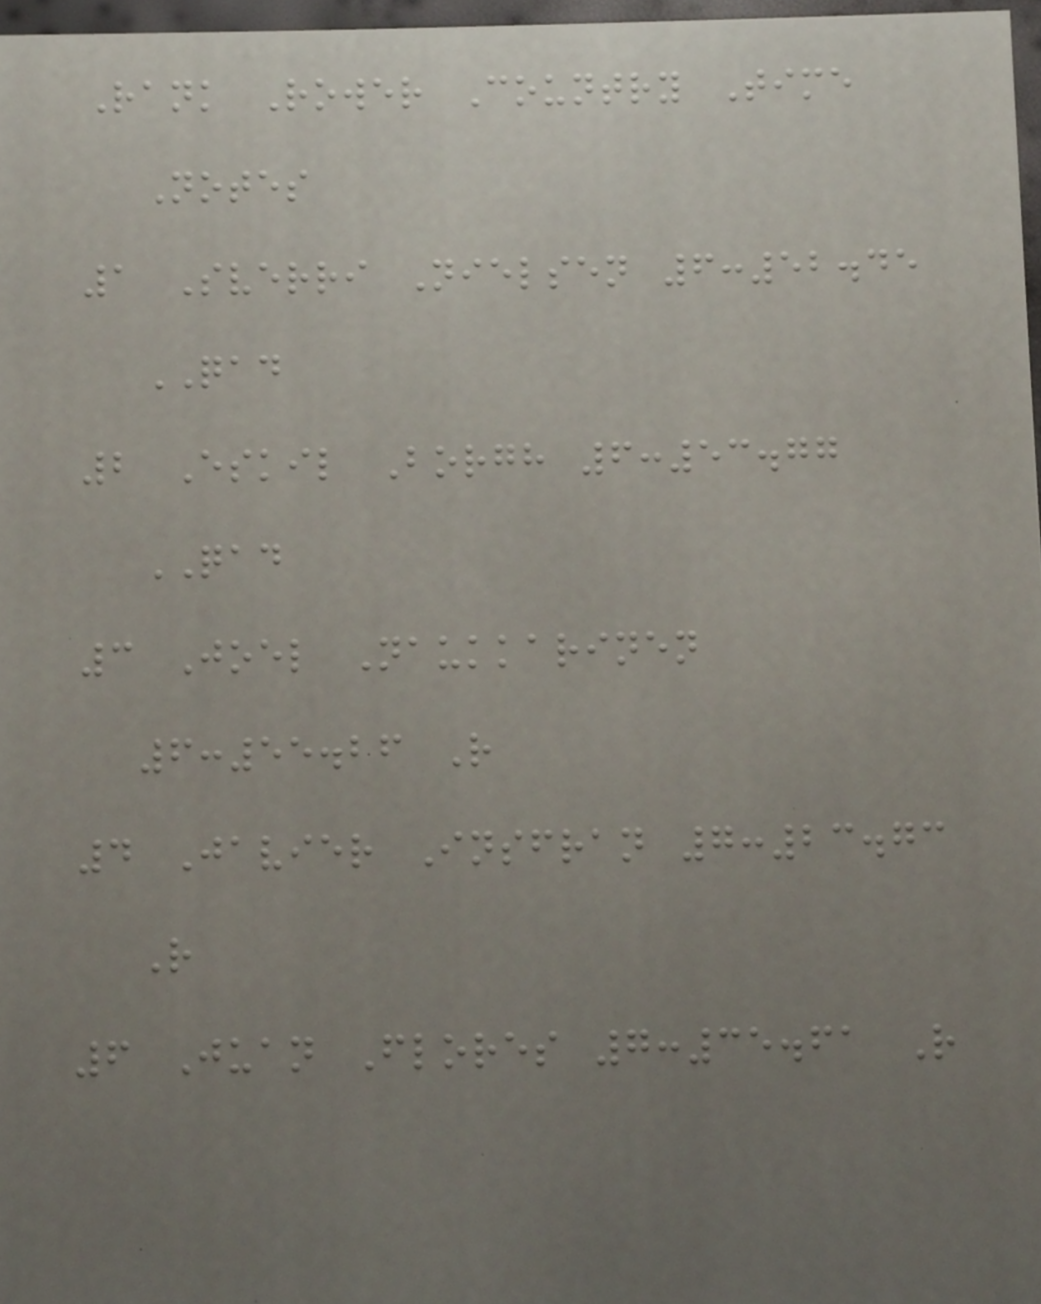Rank Rower Country Time
Notes
1 Sverri Nielsen 6:52.45
QAD
2 Eskil Borgh 6:53.77
QAD
3 Joel Naukkarinen
6:55.26 R
4 Javier Insfran 7:23.73
R
6 Juan Flores 7:35.61 R
